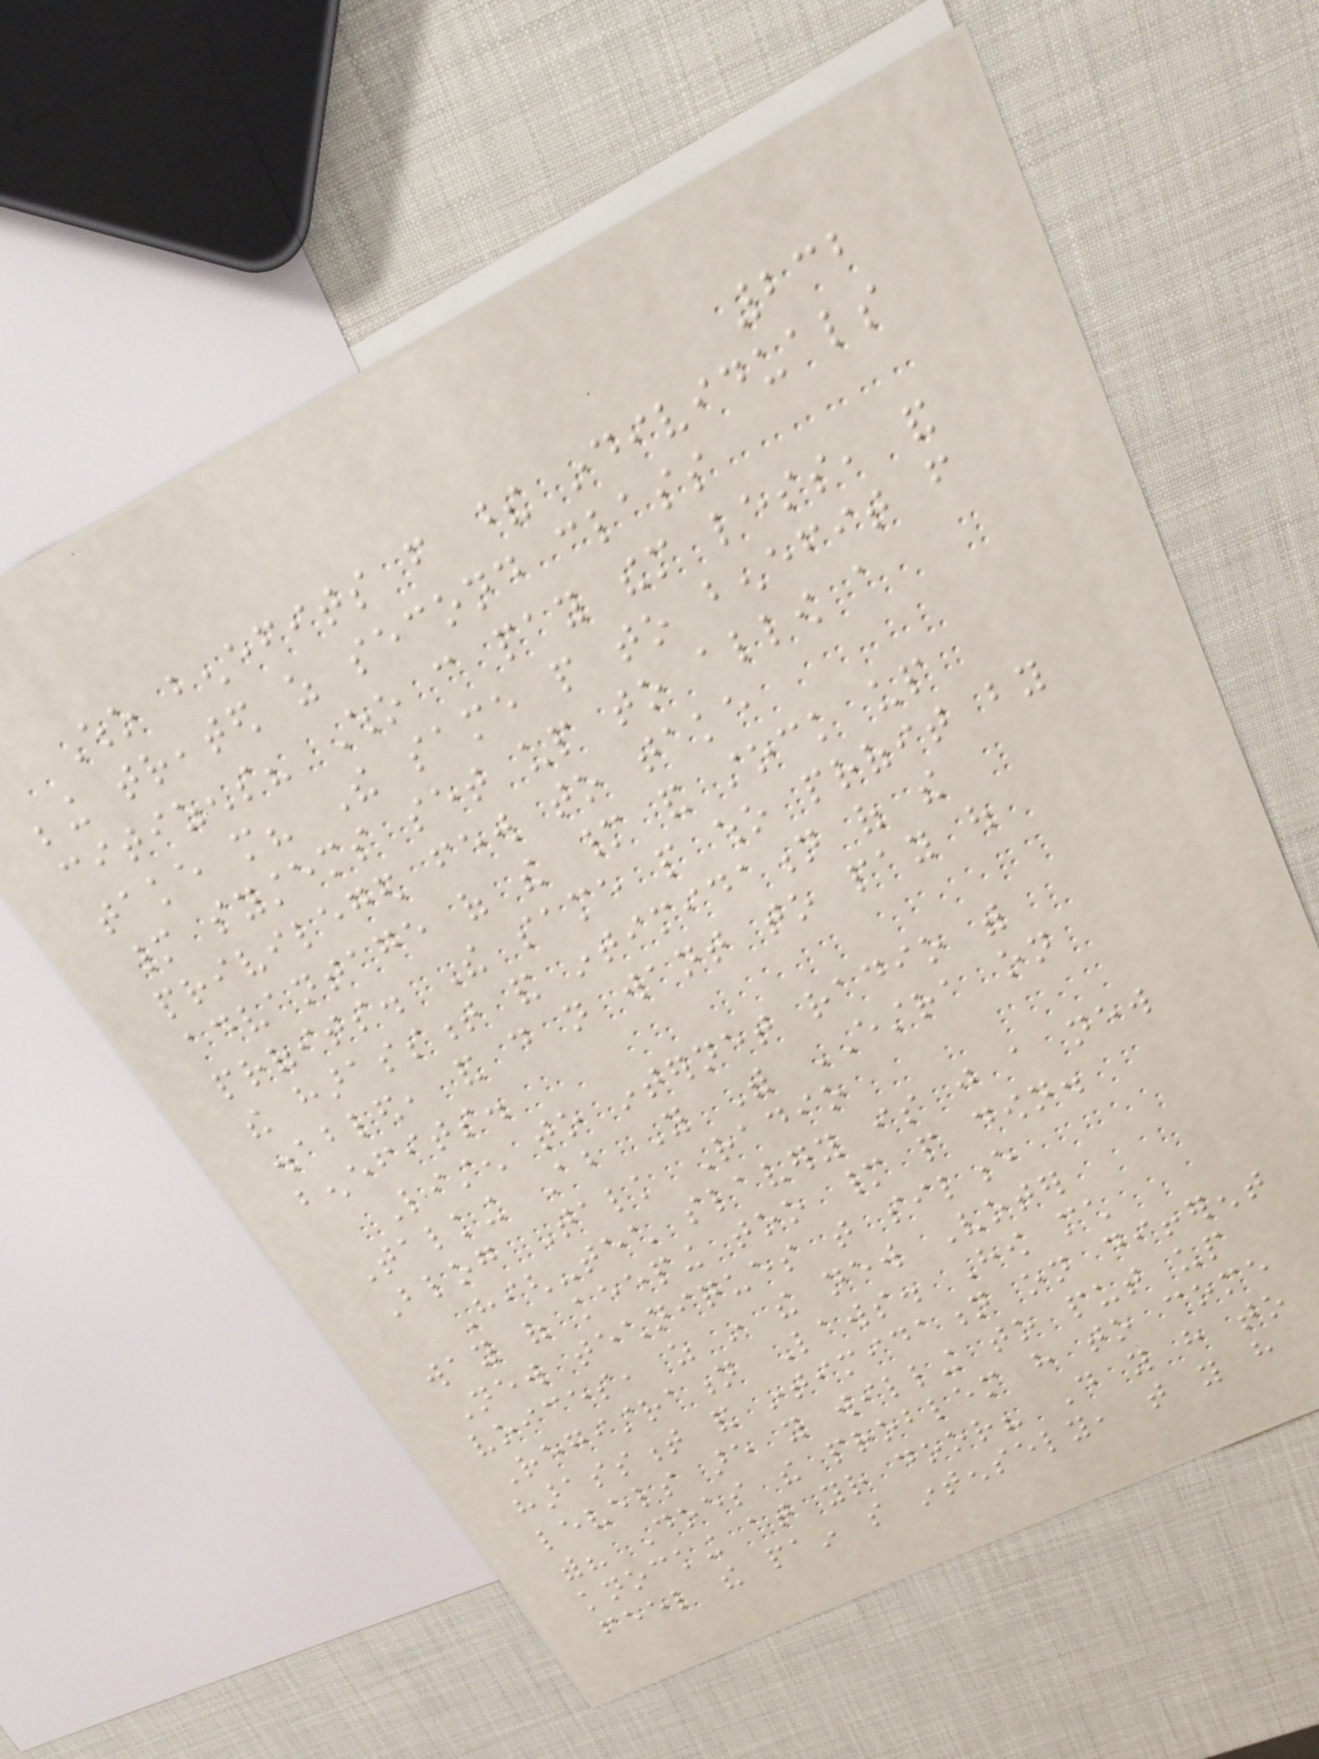232
Who benefits from these individuals
being treated as second class
citizens? Who can pay them less, and
take more? The same people to benefit from
many systems set up to allow a
privileged few to take
advantage of the many and stock up
profits. The same people who profit by
the harassment and intimidation of the
disabled, and do not want to pay out
benefits.
Listen to internet radio with
Talking About You With ESTRA on
Blog Talk Radio
High-tech slavery is just a new
way of keeping too many people down.
New techniques that silence
voices, as in the new Voter
Registration Laws. How much
harassment and intimidation on different
levels are you willing to put up
with? Does the problem have to come
knocking at your door? Do you have to
feel the pain so intensely, that you have
